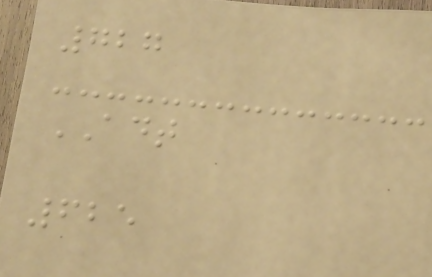727
ADT
625
